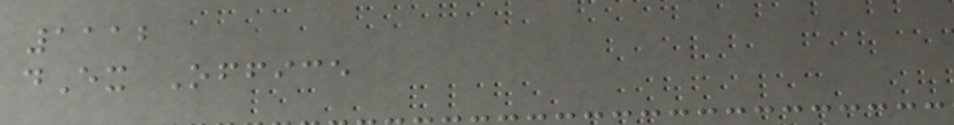1112
dEx Office
